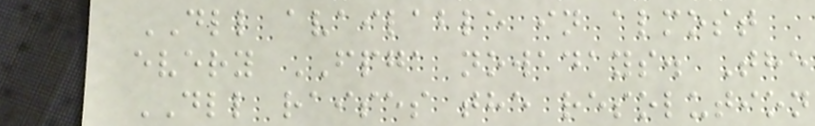DLL available in almost
every FPGA nowadays. The
DLL raises the resolution
